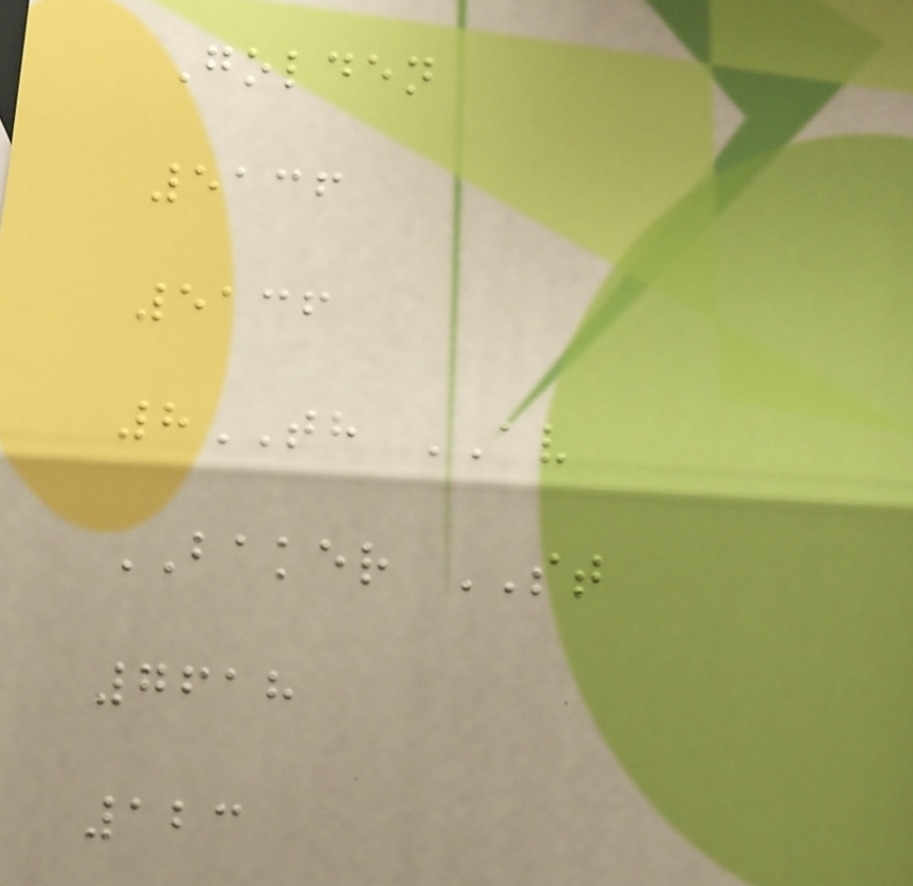Golden
5136
5136
8TH AV
BAKER ST
7618
123
